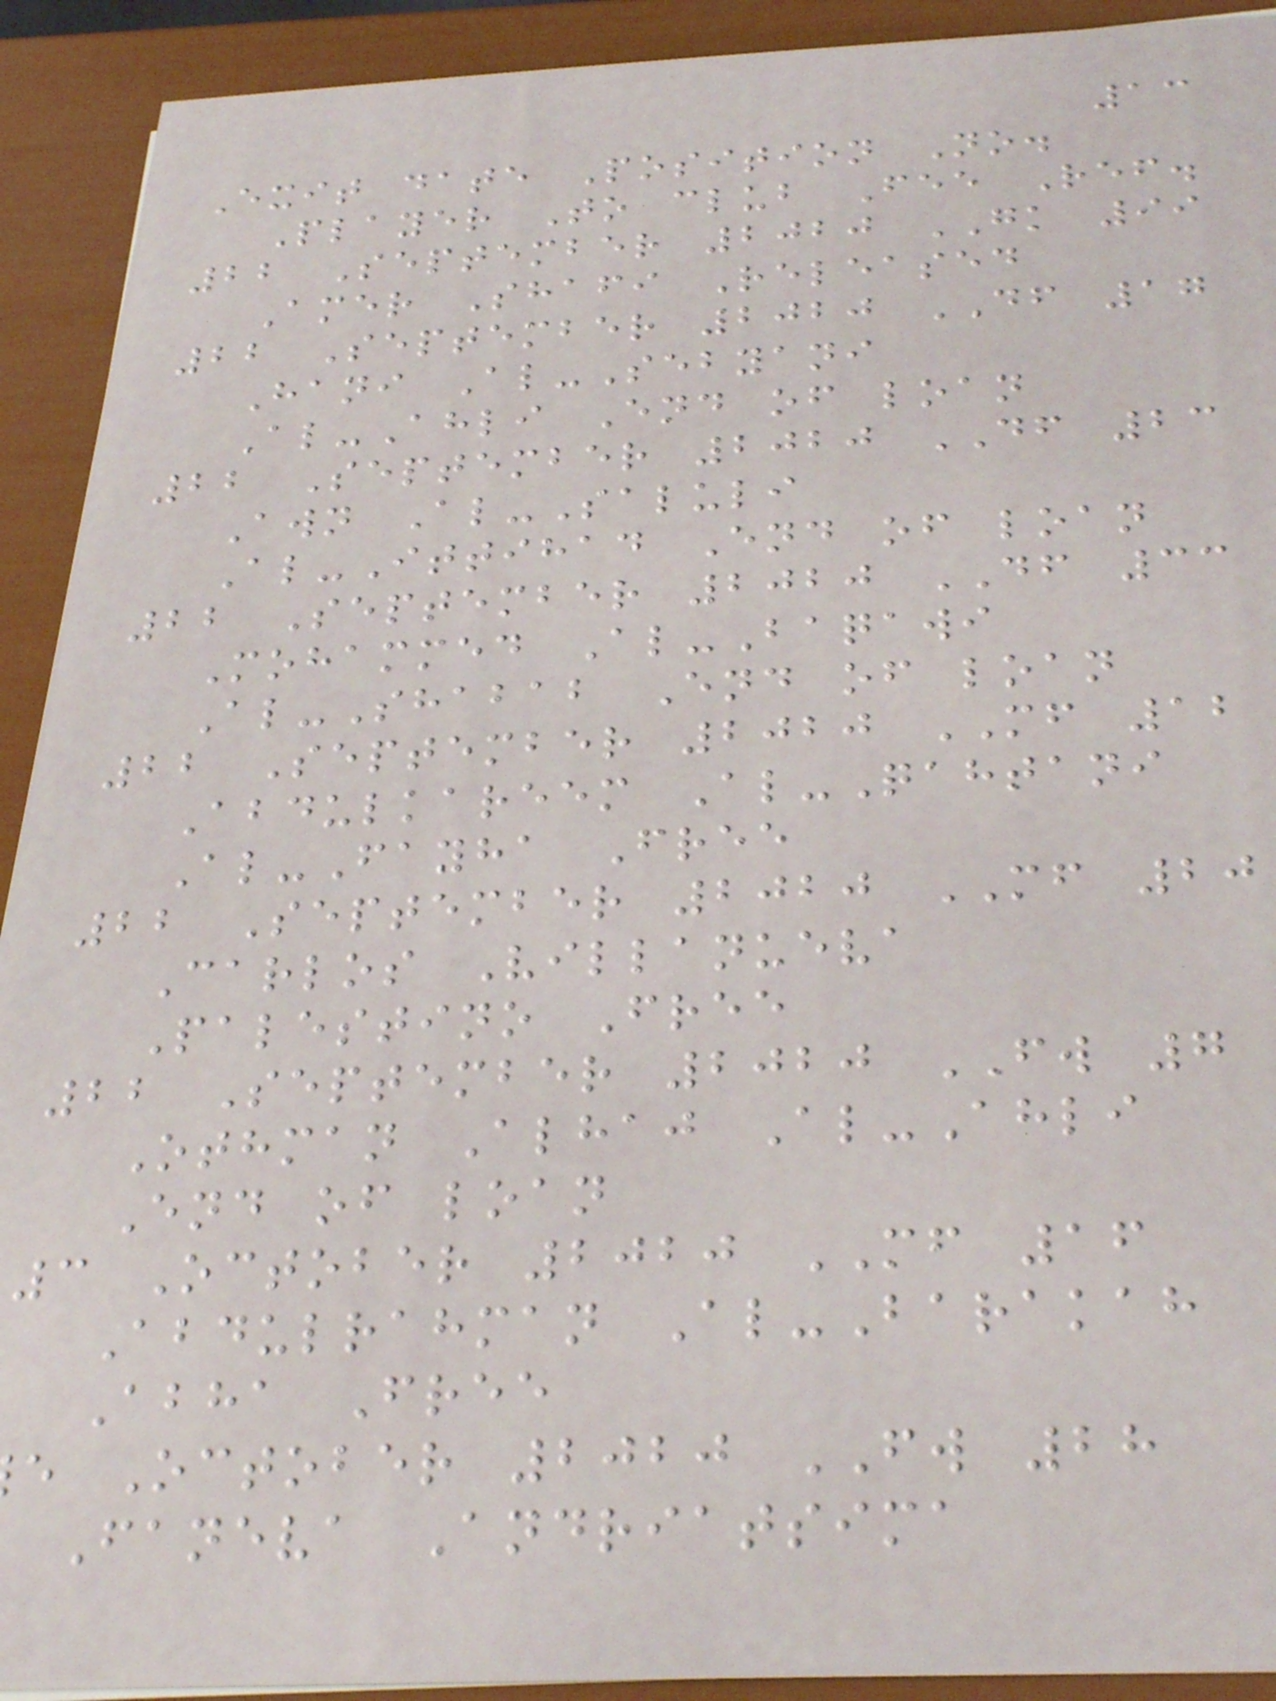13
Exit date Position No.
Player To club Fee Ref.
22 September 2020 GK 99
Amer Shafi Released
22 September 2020 DF 17
Hani Al-Sebyani
Al-Ahli End of loan
22 September 2020 DF 23
Awn Al-Saluli
Al-Ittihad End of loan
22 September 2020 DF 33
Mohammed Al-Baqawi
Al-Shabab End of loan
22 September 2020 MF 12
Abdulkareem Al-Qahtani
Al-Fayha Free
22 September 2020 MF 20
Carlos Villanueva
Palestino Free
22 September 2020 FW 7
Othman Alhaj Al-Ahli
End of loan
3 October 2020 MF 16
Abdulrahman Al-Barakah
Abha Free
e October 2020 FW 28
Faneva Andriatsima
